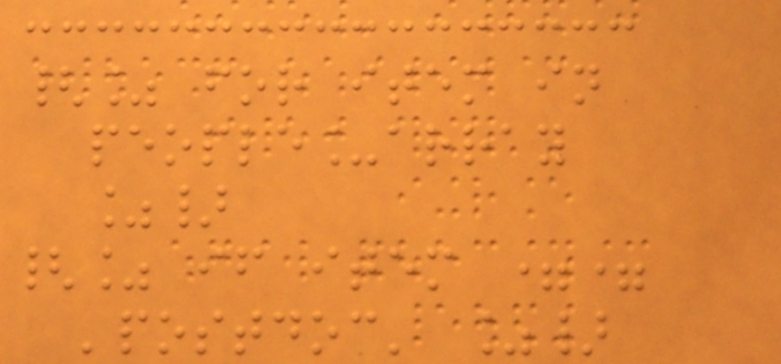{% for item in
people_array
%}
{% if item ==
'postdoc' %}
